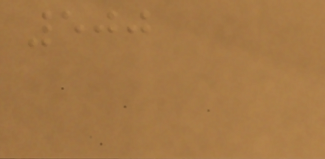500
